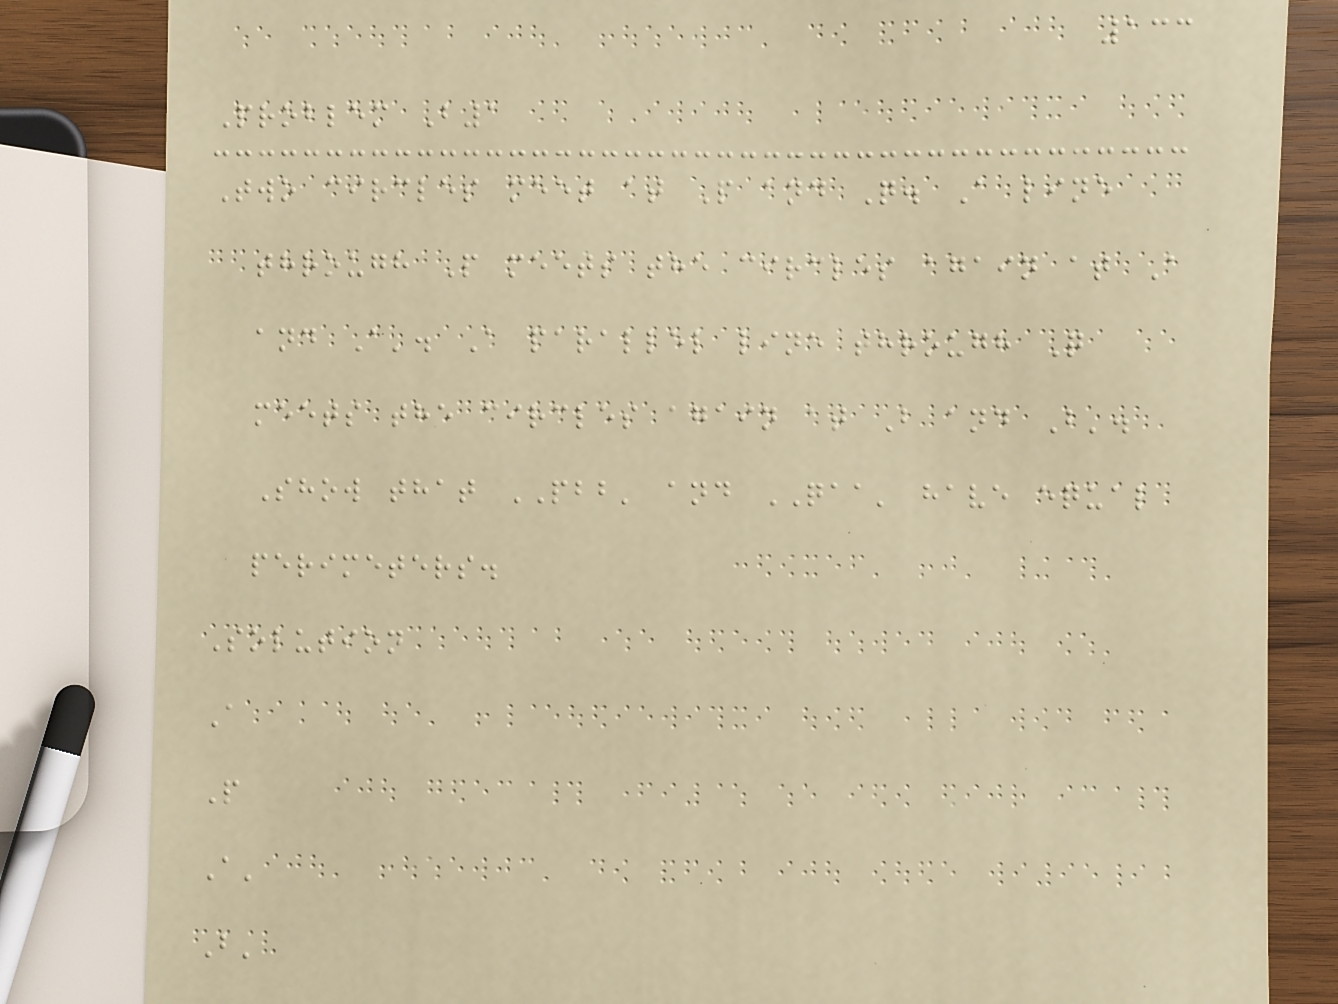133
Problem B1
Two circles meet at P and Q. A line
through P meets the circles again at A
and A'. A parallel line through Q
meets the circles again at B and B'.
Show that PBB' and QAA' have equal
perimeters.
Solution
A
P
A'
B'
